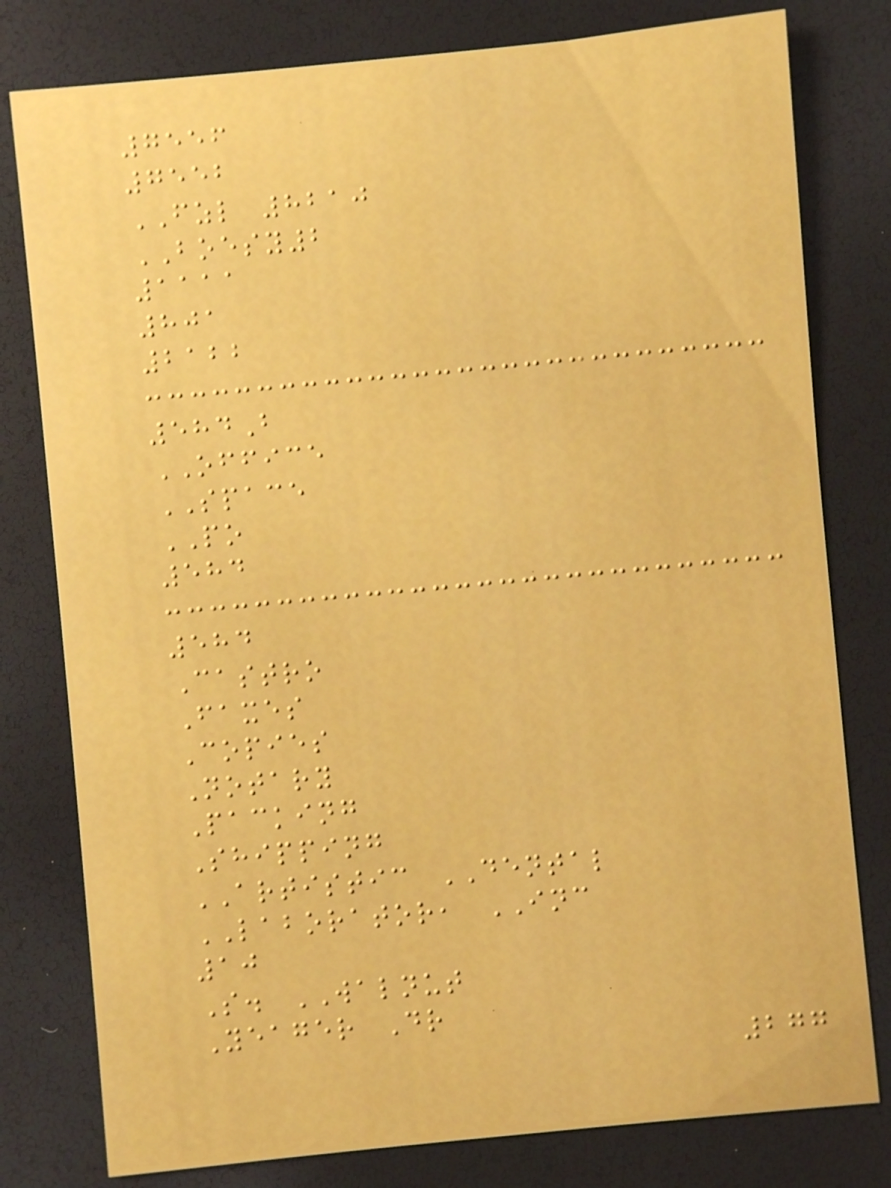7556
7552
FZL 8210
BOESY2
1111
801
2122
584B
OFFICE
SPACE
PO
584
584
Castro
Faxes
Copies
Notary
Packing
Shipping
ARTISTIC DENTAL
LABORATOR, INC
10
S. WALNUT
Yeager Dr
277
